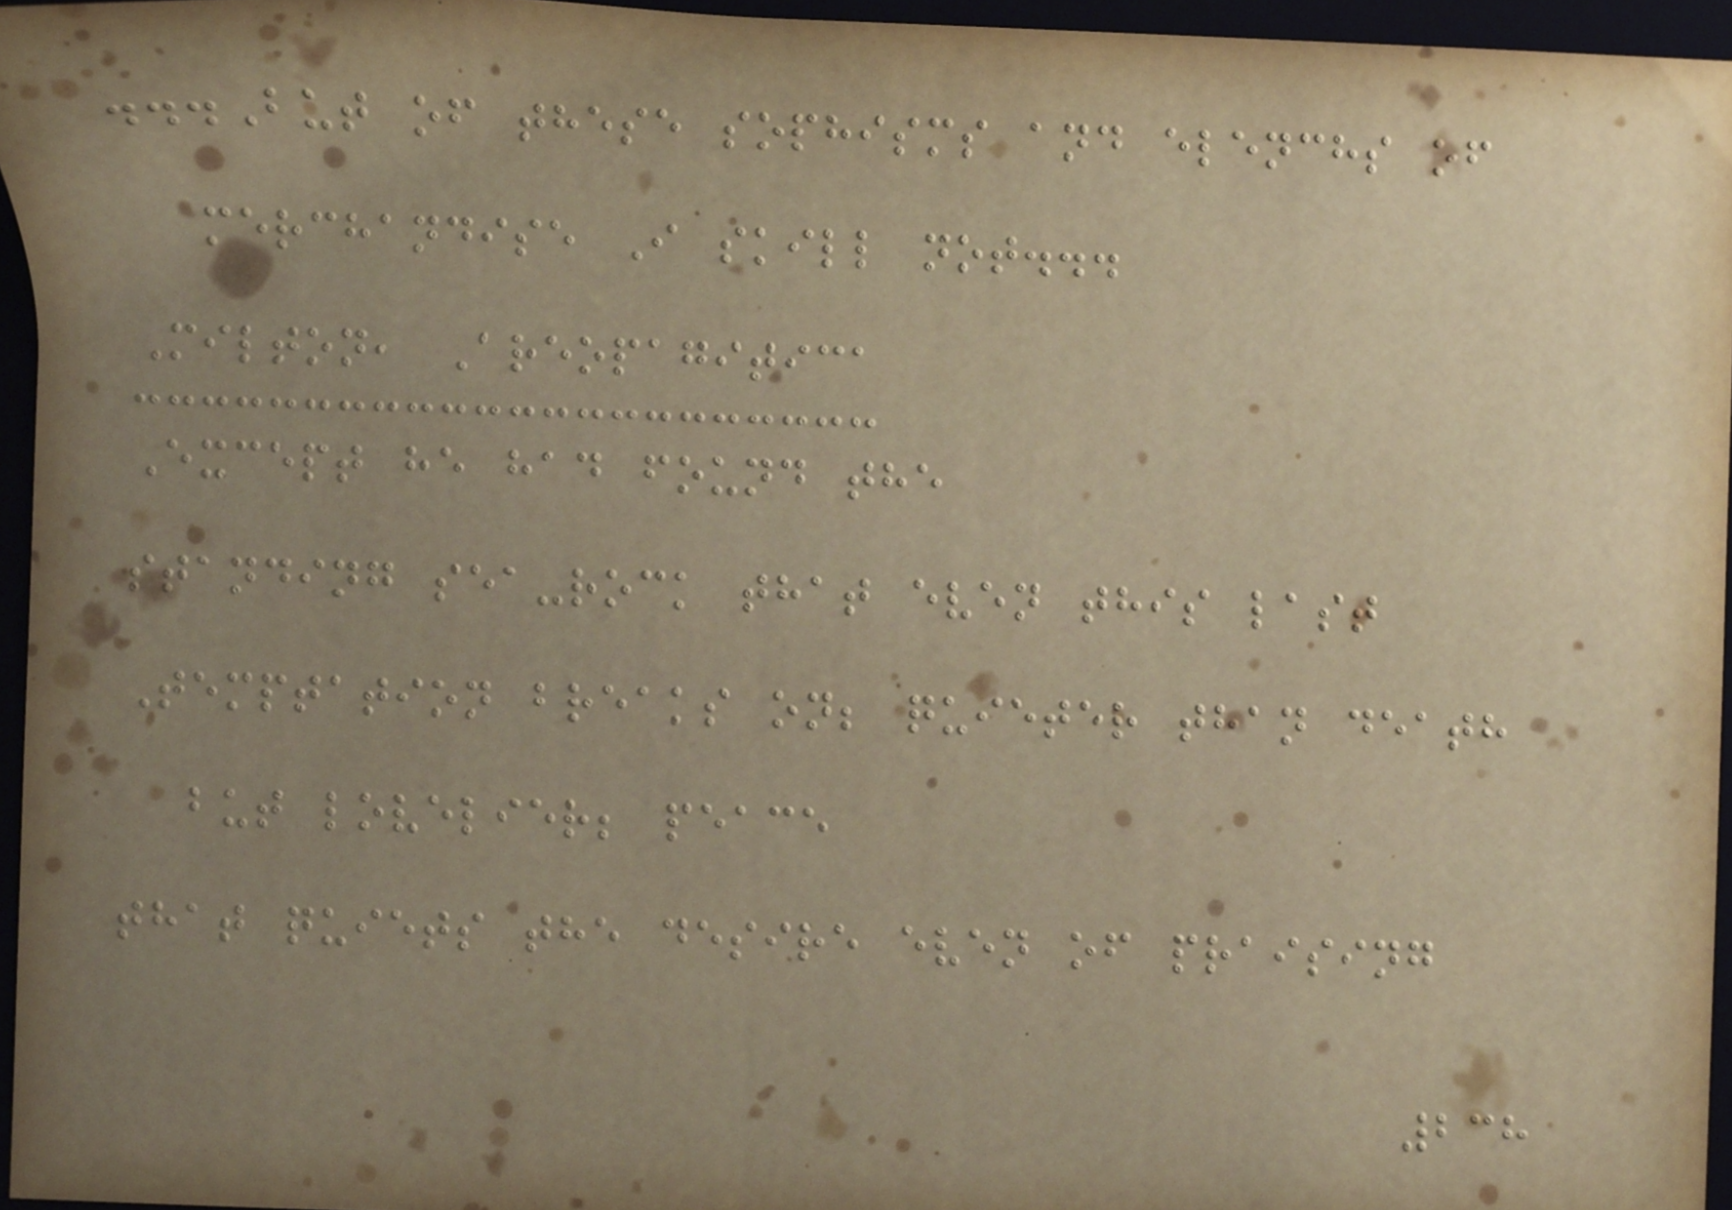...But of these sophisms and elenchs of
merchandise I skill not...
Milton, Areopagitica
Except he had found the
standing sea-rock that even this last
Temptation breaks on; quieter than death
but lovelier; peace
that quiets the desire even of praising
238
